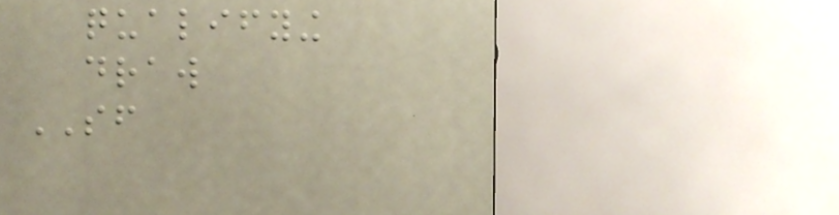qualifying
draw
SF
